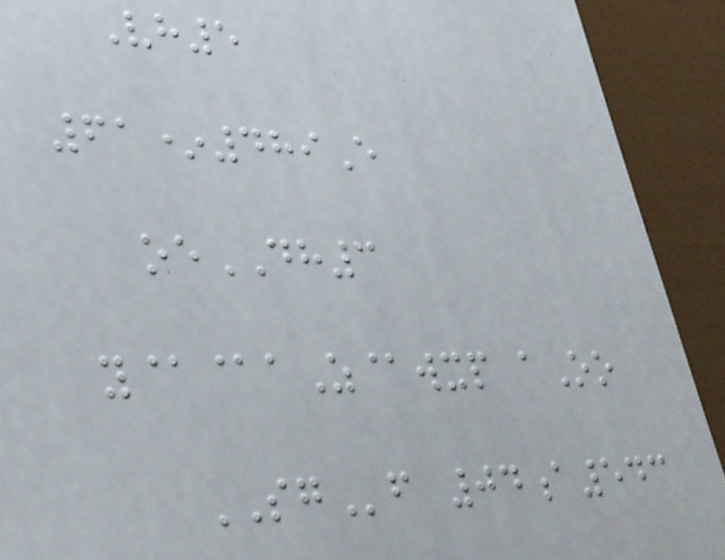Vh5
61*489E
oeDH3
y@@aZ@wxp aOo
SGf 04a543
